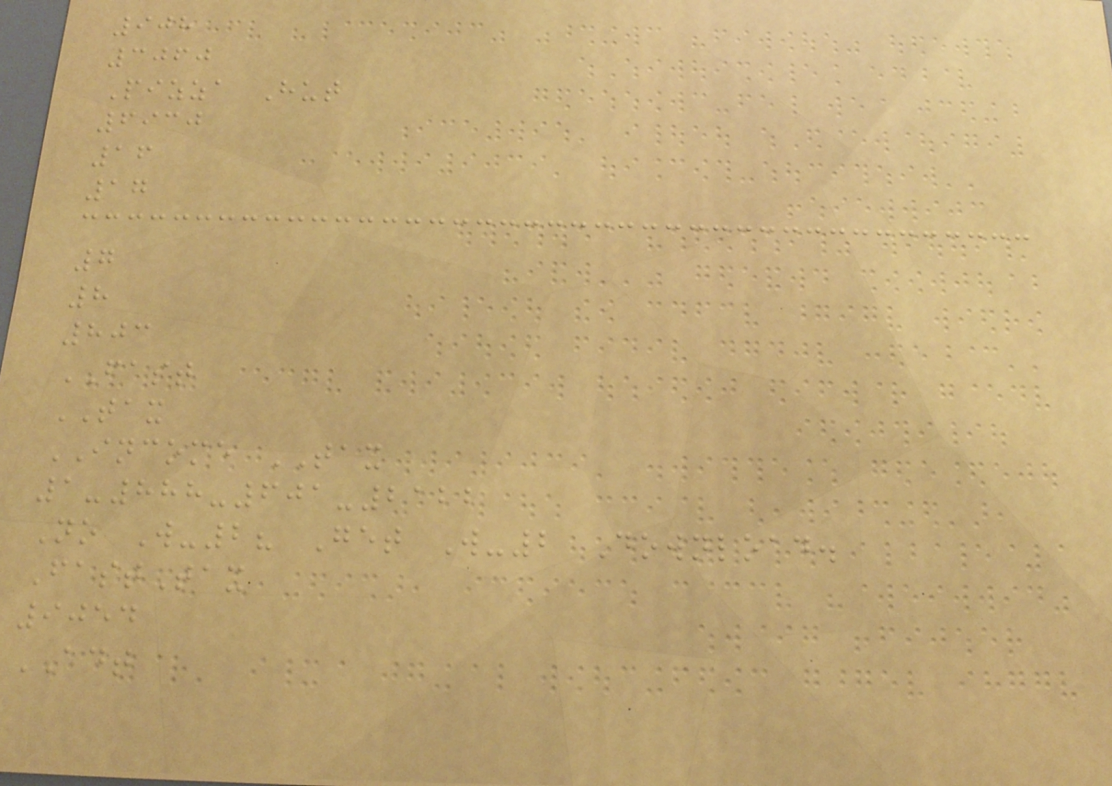908
3060
Pizza Hut
6930
16
17
7
8
803
FAST
TAX
INCOME TAX
1-888-601-2122
No W-2? Get W-2 Download.
FastTax
9054
ADT
